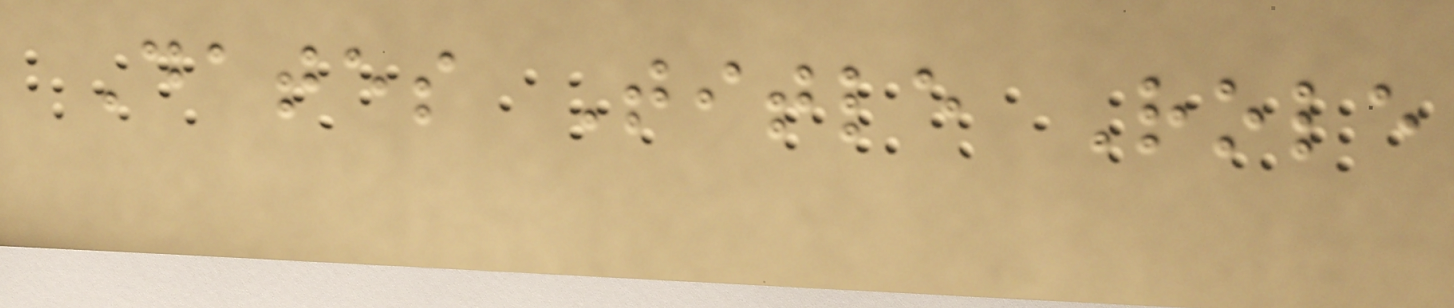Dates Title Role
